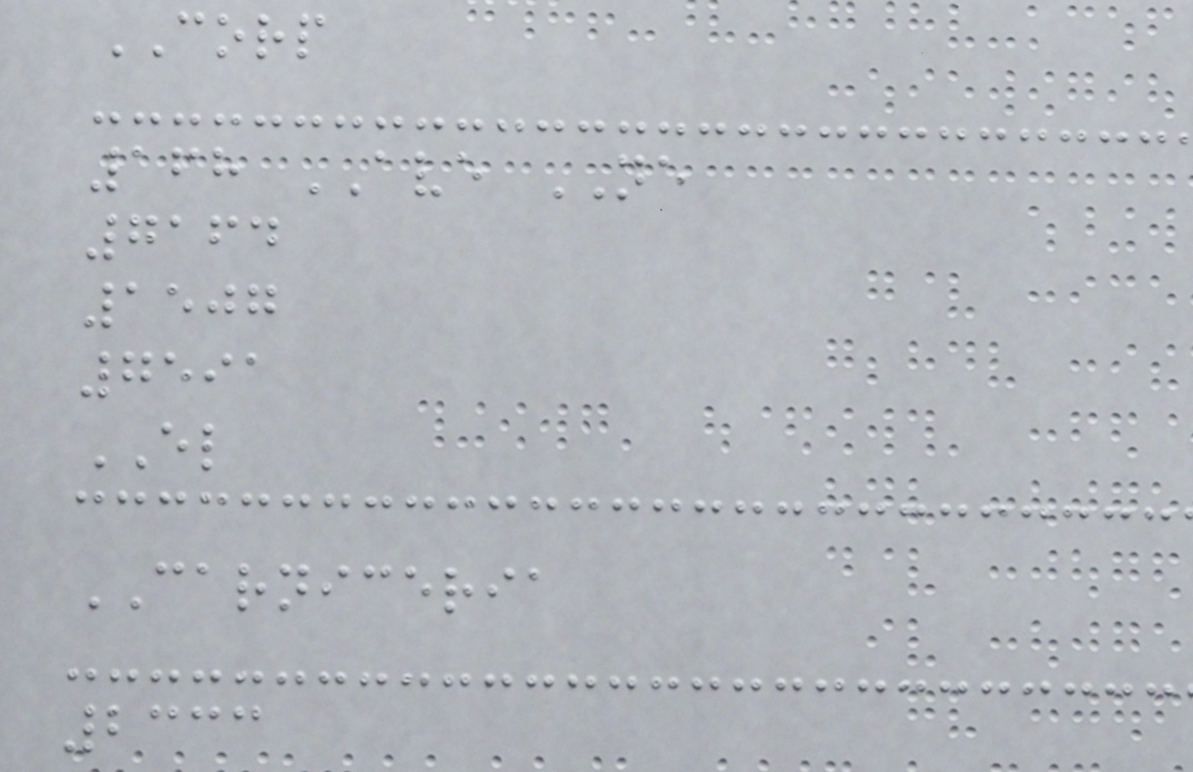CORP
168 AVE NE
7164
1507
7591
EL
CARNICERIA
2333
